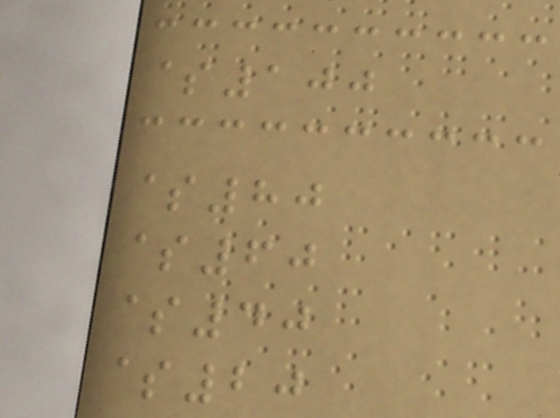$100
$80
$60
$40
$20
